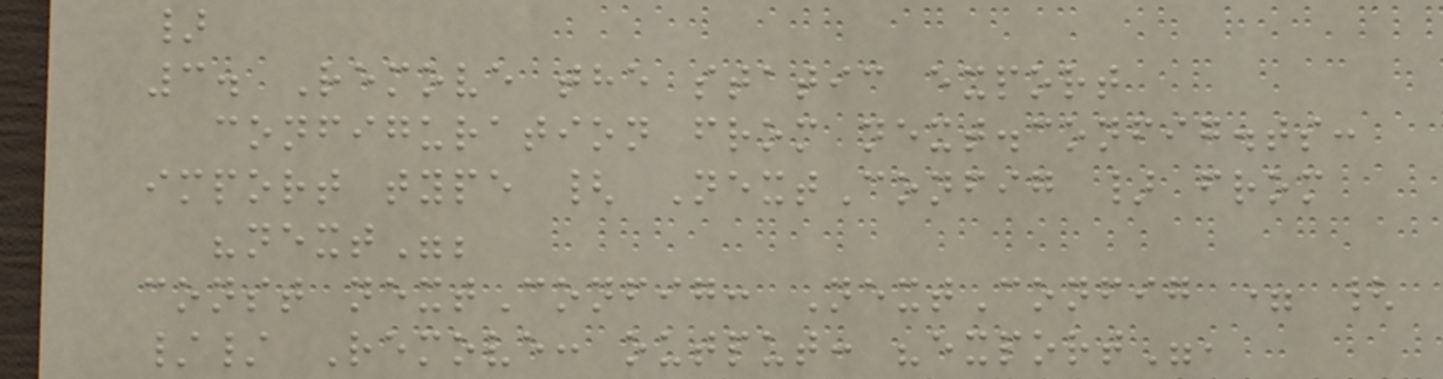}
3. Remove the static export
configuration from next.config.ts:
import type { NextConfig } from
"next";
const nextConfig: NextConfig = {
// Remove: output: "export",
